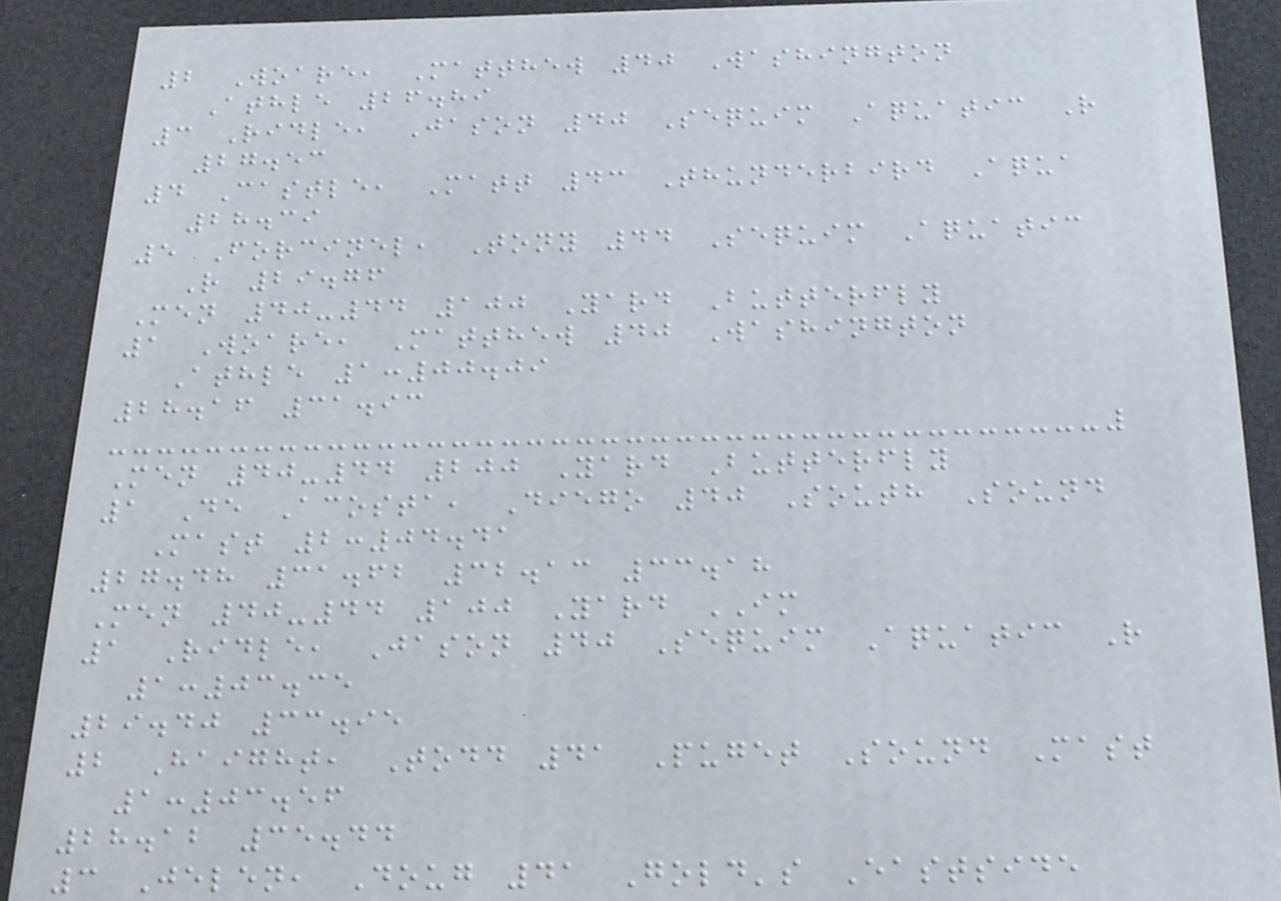2 Woare, Matthew 40 Washington
Athle 26.89
3 Ridle, Jason 40 Sequim Aquatic R
27.53
4 Castle, Matt 43 Thunderbird Aqua
28.39
5 Forcinel, Tony 44 Sequim Aquatic
R 29.76
Men 40-44 100 Yard Butterfly
1 Woare, Matthew 40 Washington
Athle 1:00.09
28.16 31.93
Men 40-44 200 Yard Butterfly
1 De Acosta, Diego 40 South Sound
Mast 2:04.41
27.48 31.62 32.13 33.18
Men 40-44 100 Yard IM
1 Ridle, Jason 40 Sequim Aquatic R
1:03.35
29.40 33.95
2 Haight, Todd 41 Puget Sound Mast
1:03.56
28.12 35.44
3 Jelen, Doug 41 Gold's Eastside
